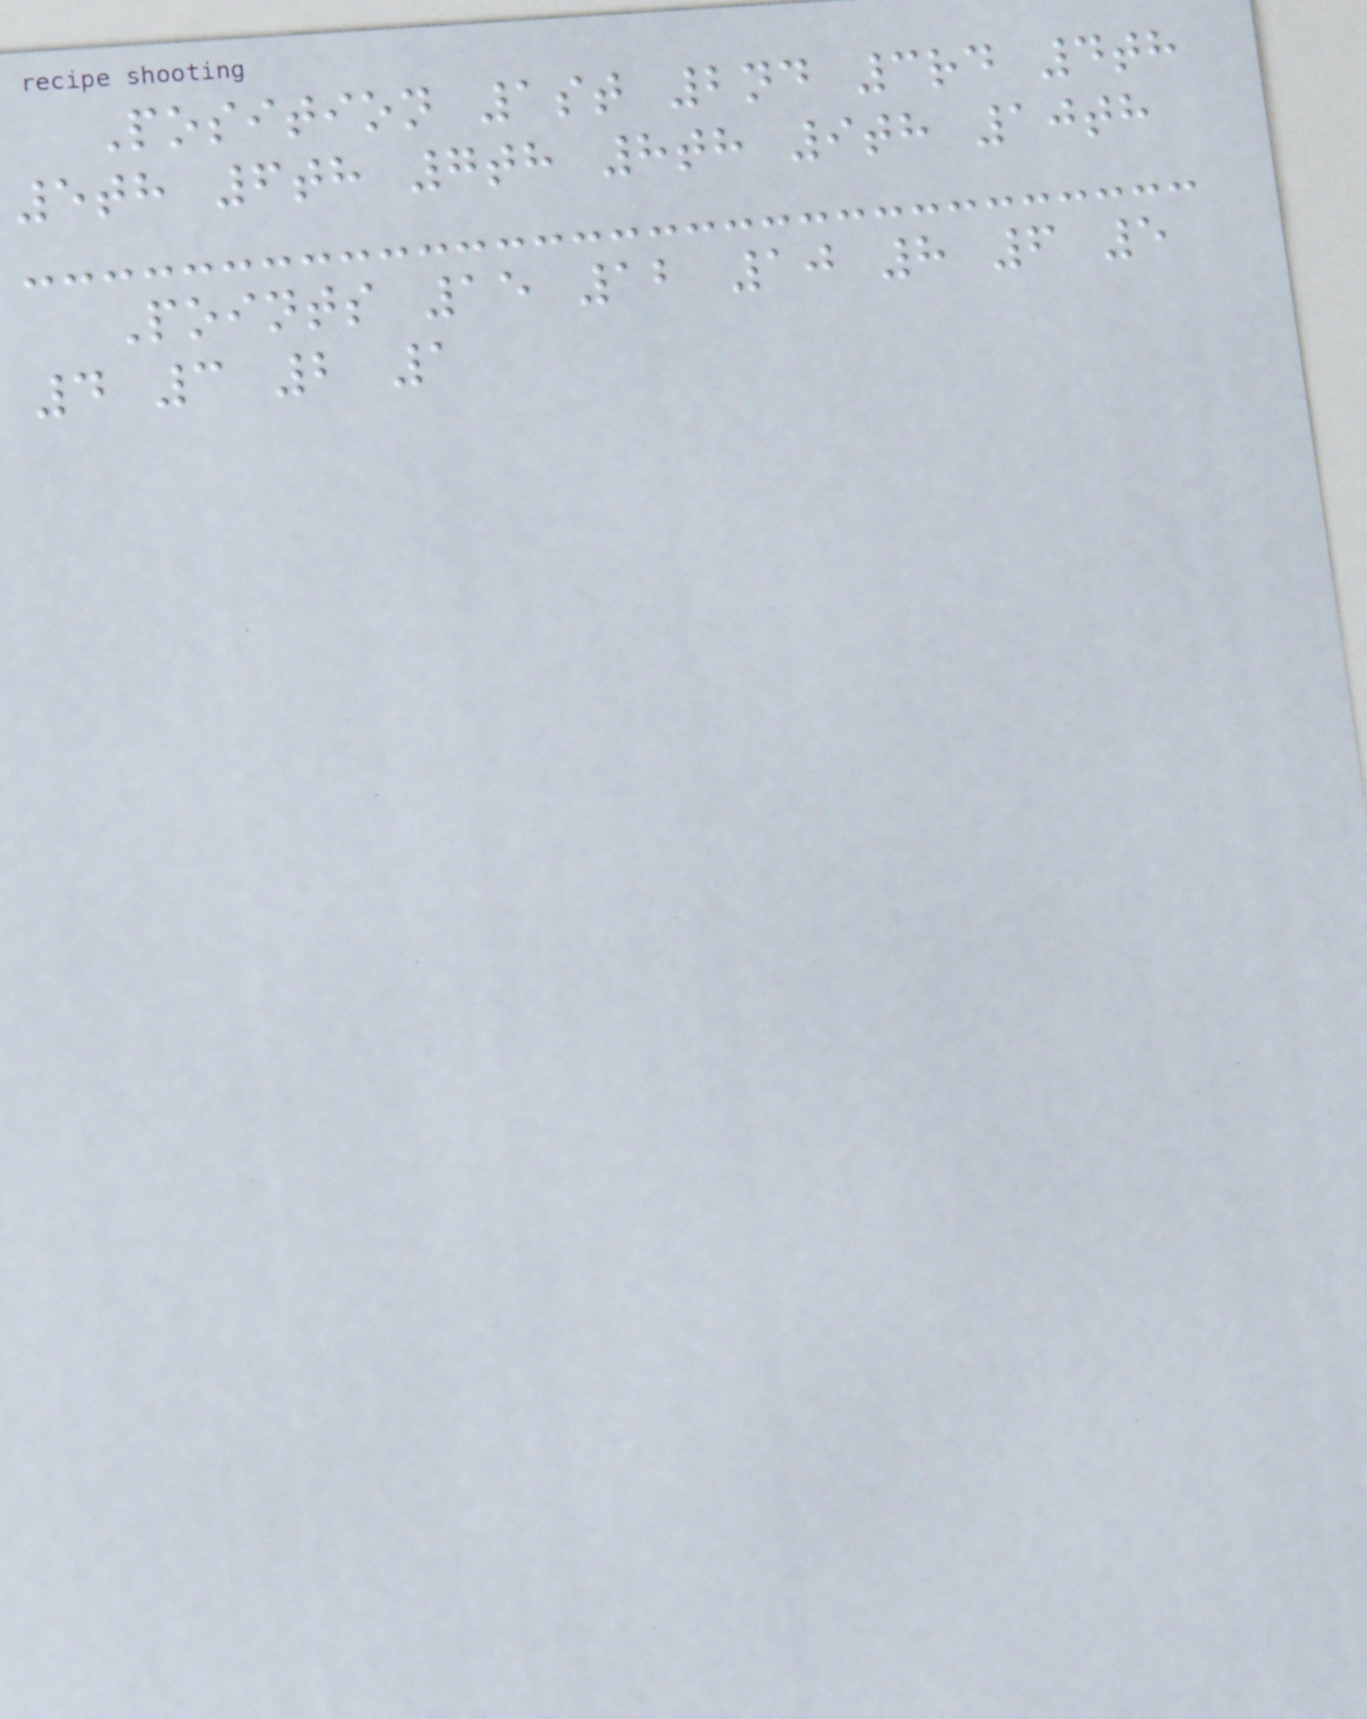Position 1st 2nd 3rd 4th
5th 6th 7th 8th 9th 10th
Points 15 12 10 8 6 5
4 3 2 1
